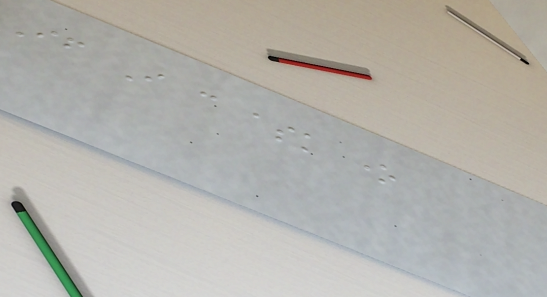If I can ask one
